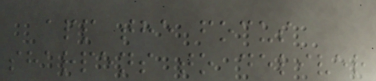app the focus
sharpens to deliver
